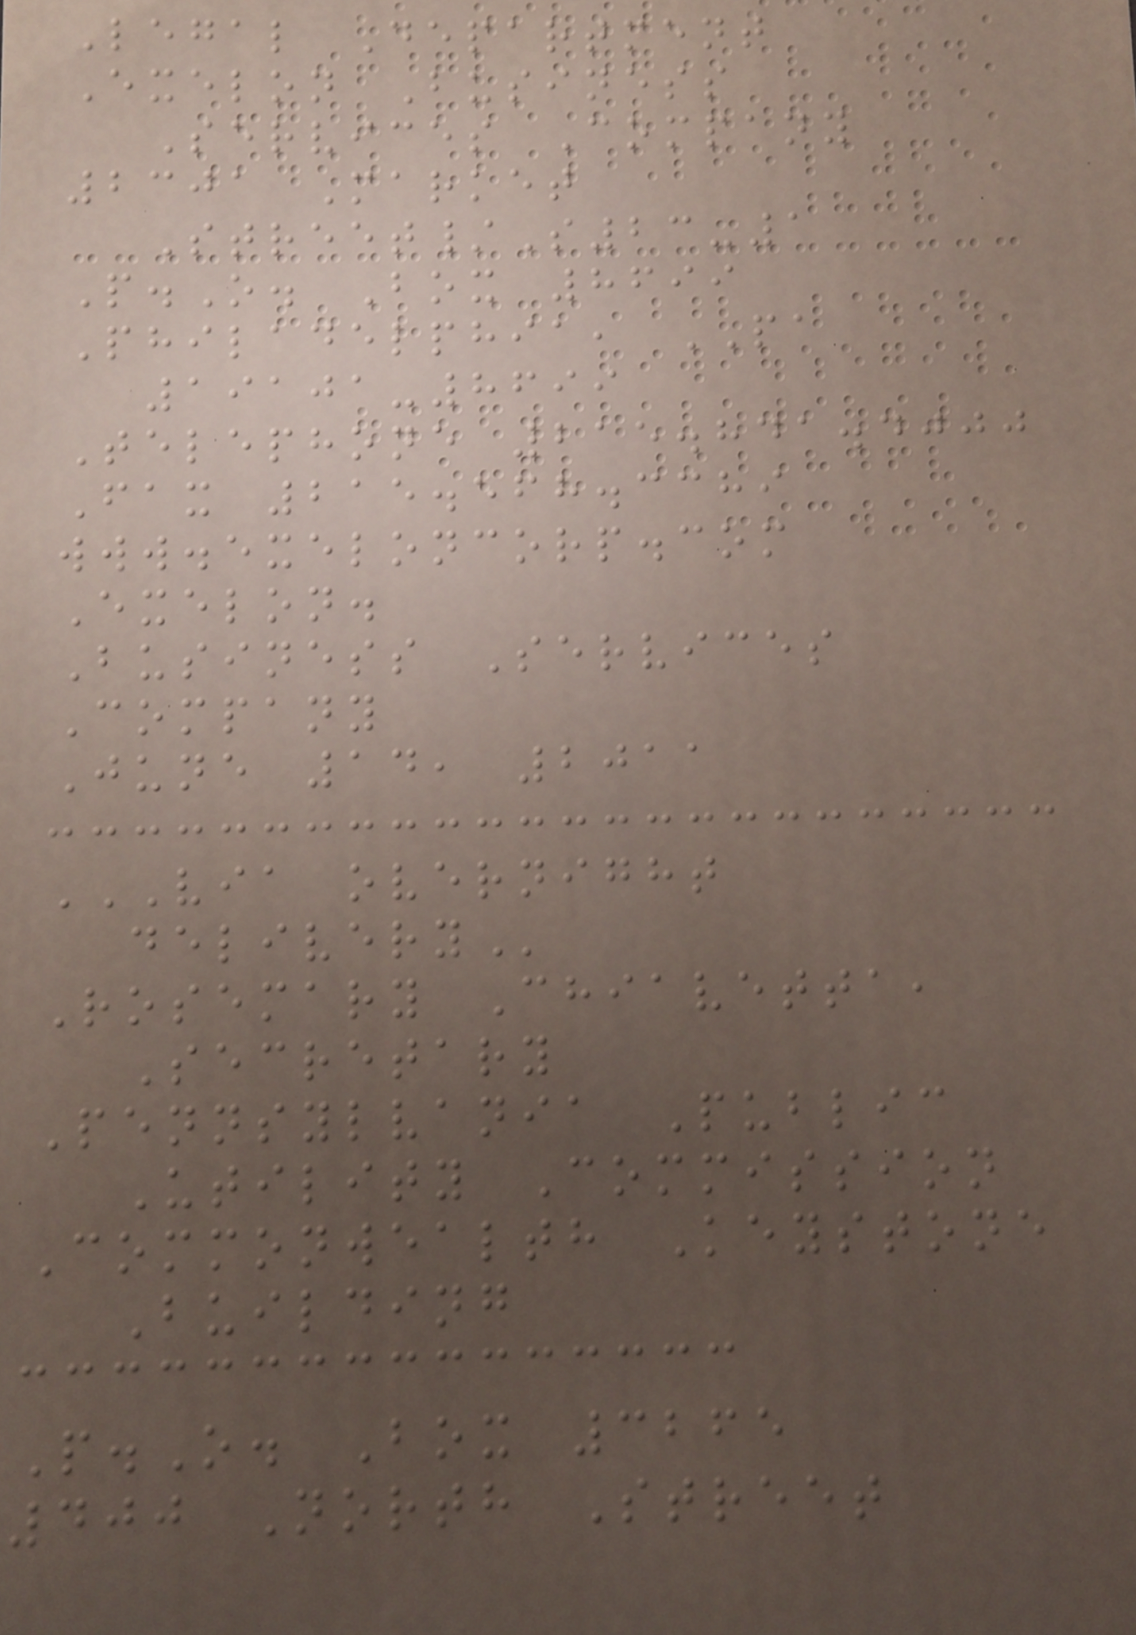Legal Department
Exelon Business
Services Company
2301 Market
Street/S23-1
P.O. Box 8699
Philadelphia, PA
19101-8699
Telephone 215.841.4000
Fax 215.568.3389
www.exeloncorp.com
Exelon.
Business Services
Company
June 14, 2011
VIA OVERNIGHT
DELIVERY
Rosemary Chiavetta,
Secretary
Pennsylvania Public
Utility Commission
Commonwealth Keystone
Building
P.O. Box 3265
400 North Street
